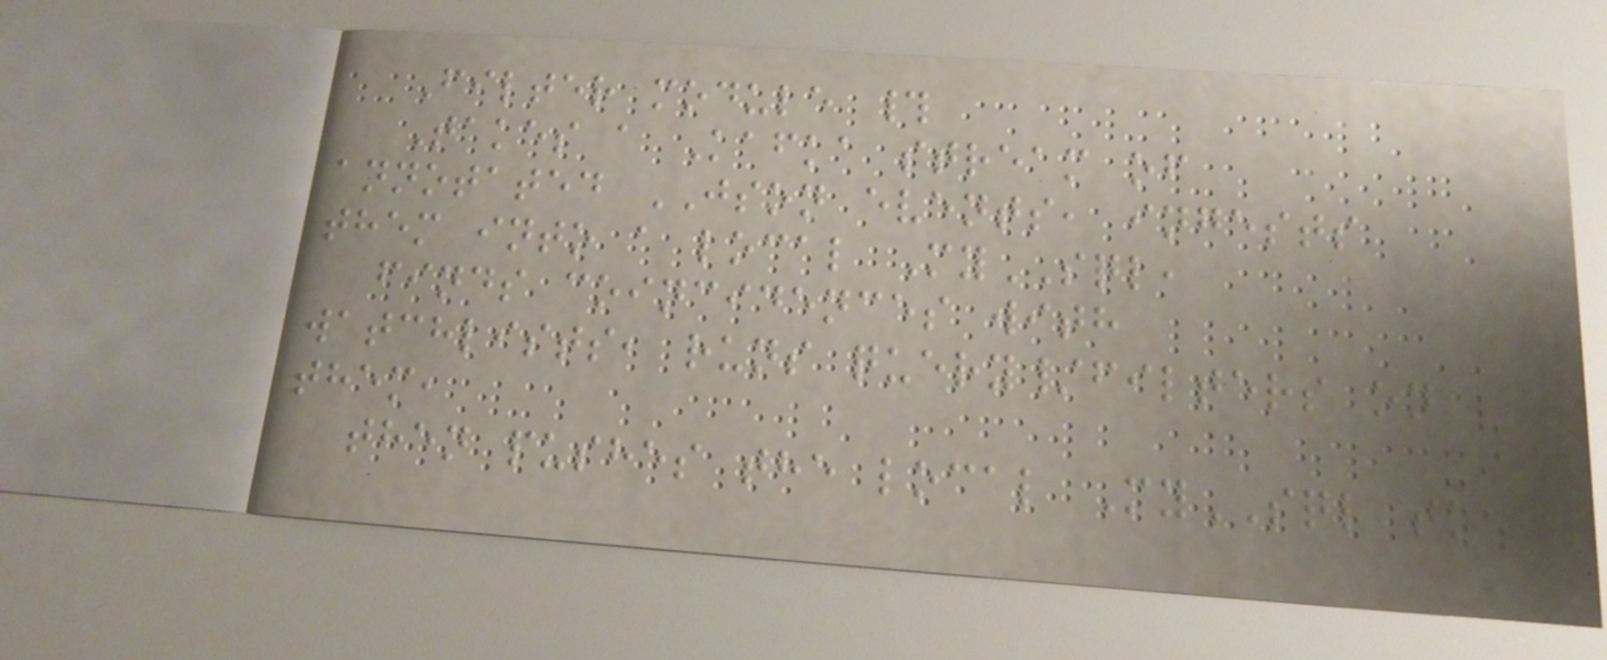Filter module #
Takes a Kafka stream of
annotated JSON events, ingests
them into a local MySQL,
finds coincidences with
watchlists, runs query/filters on
them,
then pushes the local MySQL to
